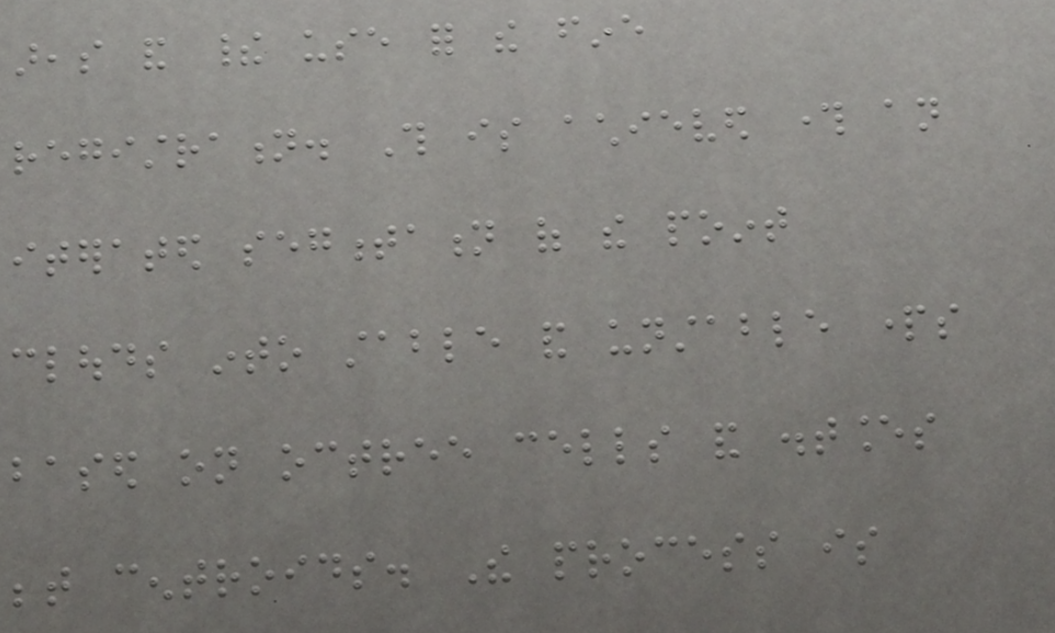areas and their use for the fine
registration. This is achieved through an
iterated segmentation of the point
clouds into stable and unstable parts
based on octree cells and distances
between centroids. The process is
